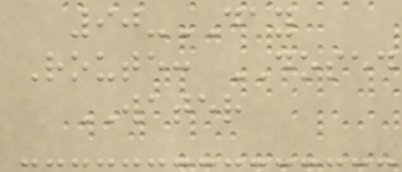90-DAY
Route: DOSED
WATER
